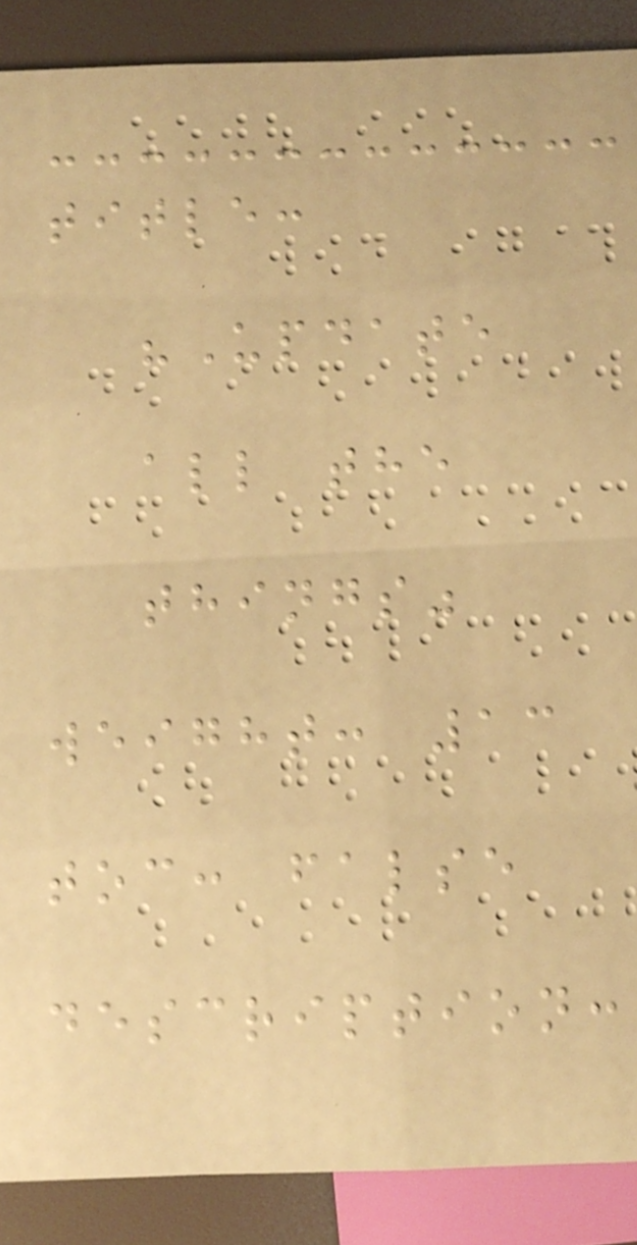title:
"Update
all the
things"
weight: 13
toc: false
description:
